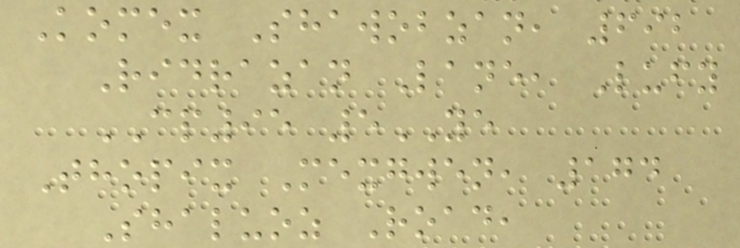Komex Shawobzan, 692
Ridrazan Lane, Lufy
CP95 5YE
Thopix Mexgwen, 174
Shaluoz Road,
